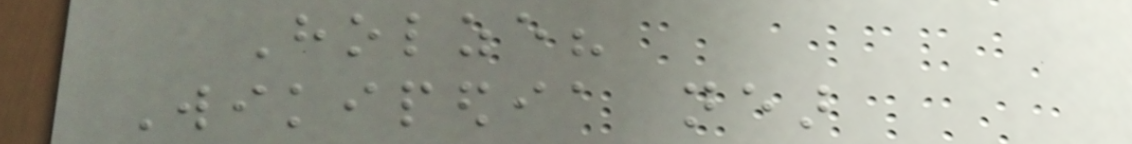Holze?
Wikipedia near
